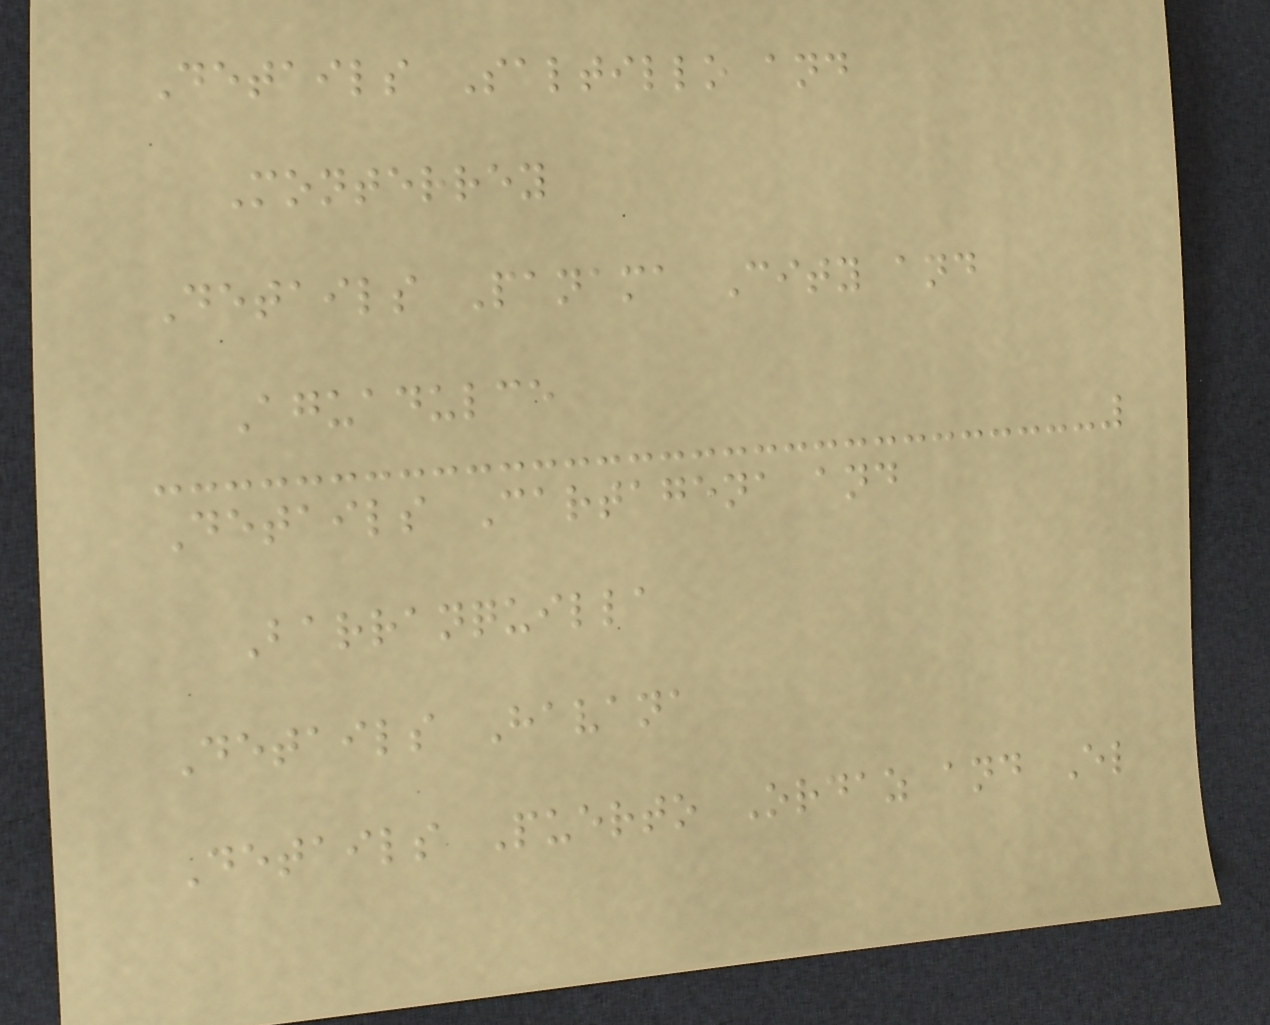Details Saltillo and
Monterrey
Details Panama City and
Aguadulce
Details Cartagena and
Barranquilla
Details Havana
Details Puerto Ordaz and El
